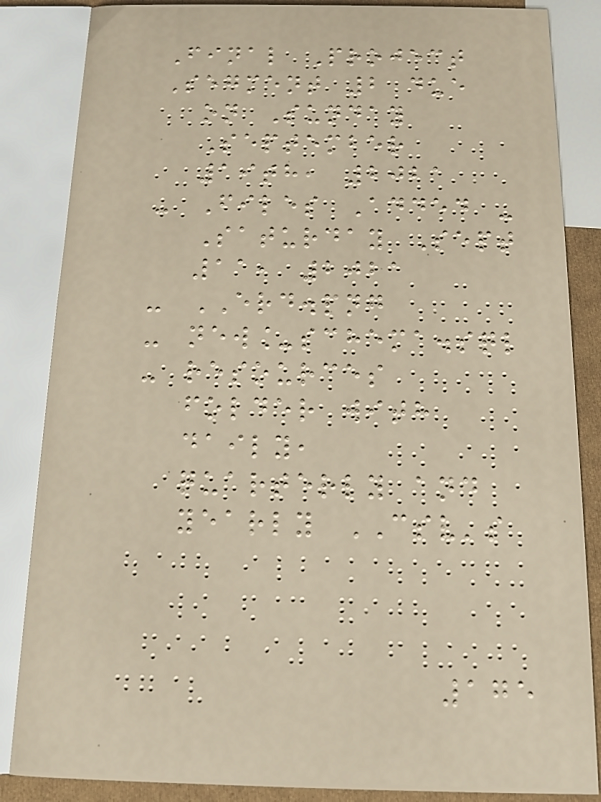Final Project
Segment 2 due
on Sunday
September
19th, 2021
- Files Added -
Saturday Sept
11, 2021
- ERD.png
- new_schema.sql
- resources
folder with
daily,
quarterly and
yearly CSV's
175
